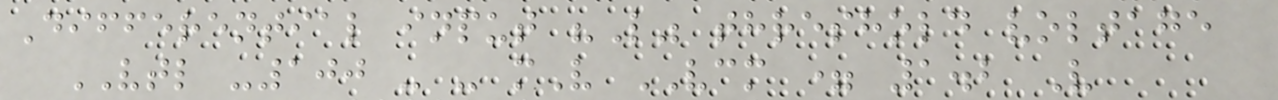Differential input "L" threshold voltage
VTL -100 - - mV VCM = 1.2 V
